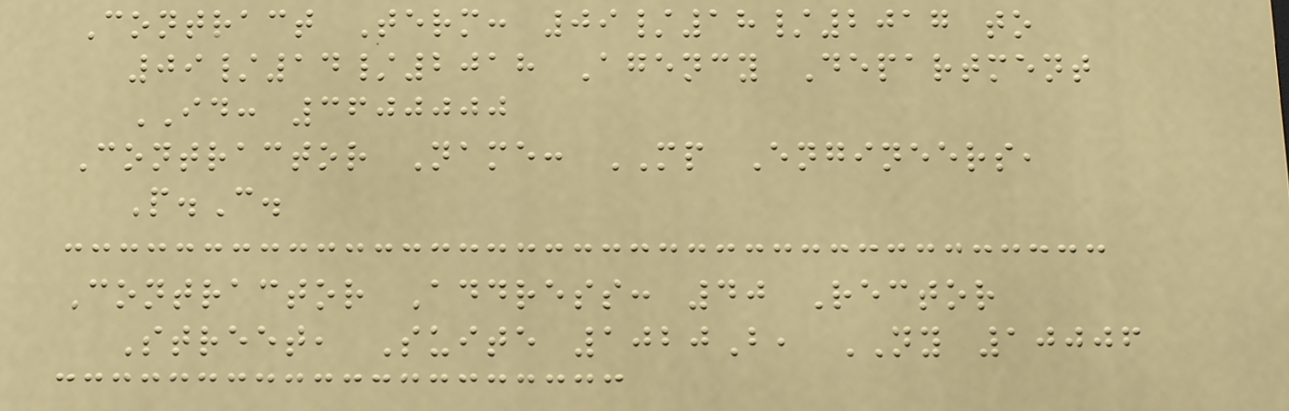Contract Term: 09/18/2017 to
09/14/2018 Agency Department
ID: 3600000
Contractor Name: MP Engineers,
P.C.
Contractor Address: 40 Rector
Street, Suite 1020B, NY 10006
